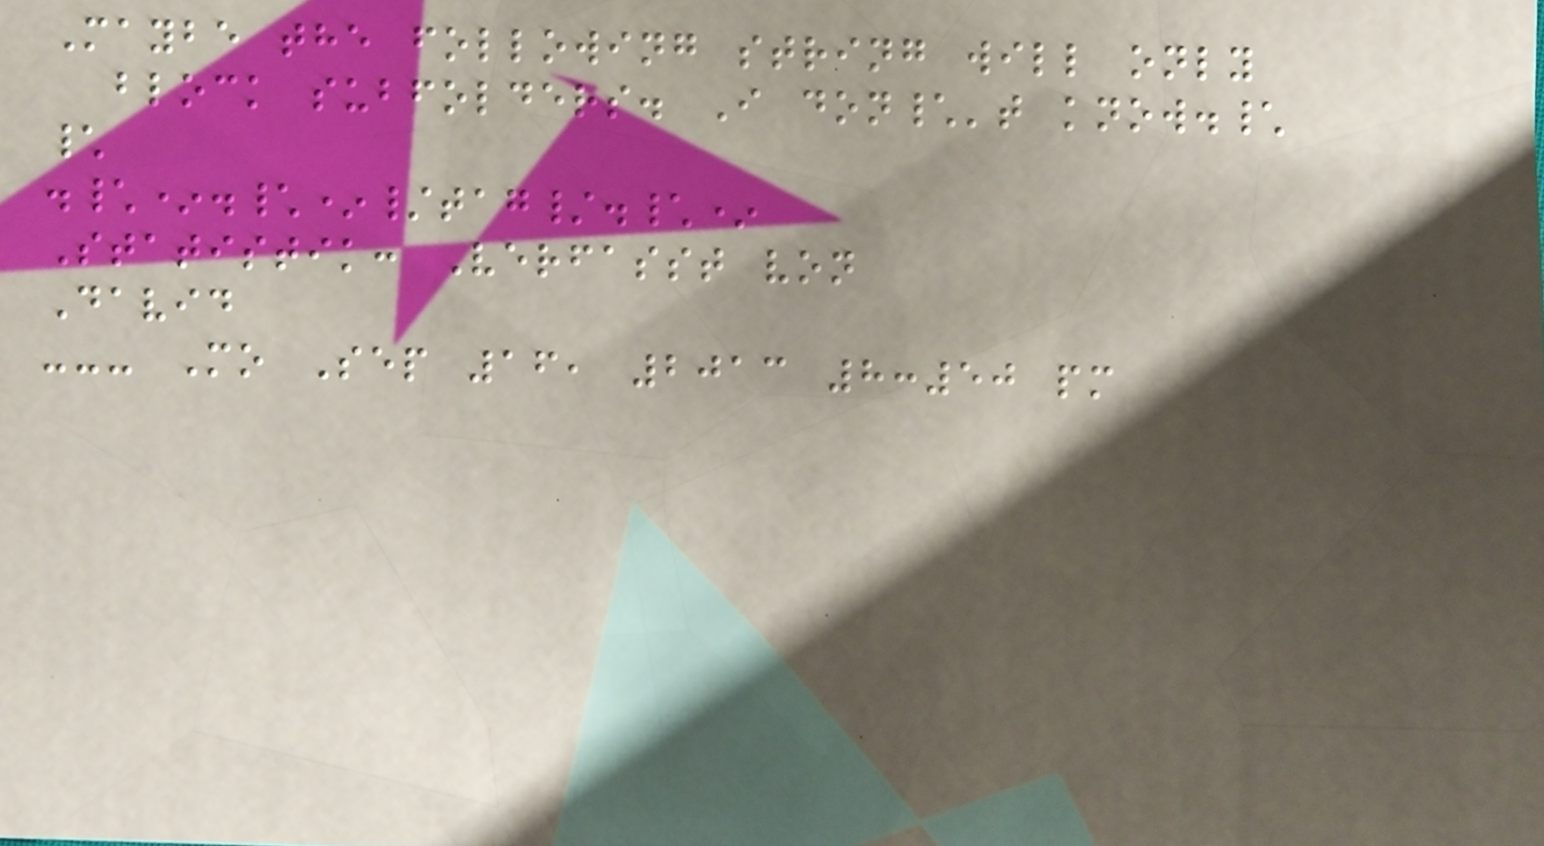Maybe the following string will only
block subfolders. I don\'t know.\
\
.\*.\*/tag/.\*
Statistik: Verfasst von
David
--- Mo Sep 16, 2013 8:50 pm
